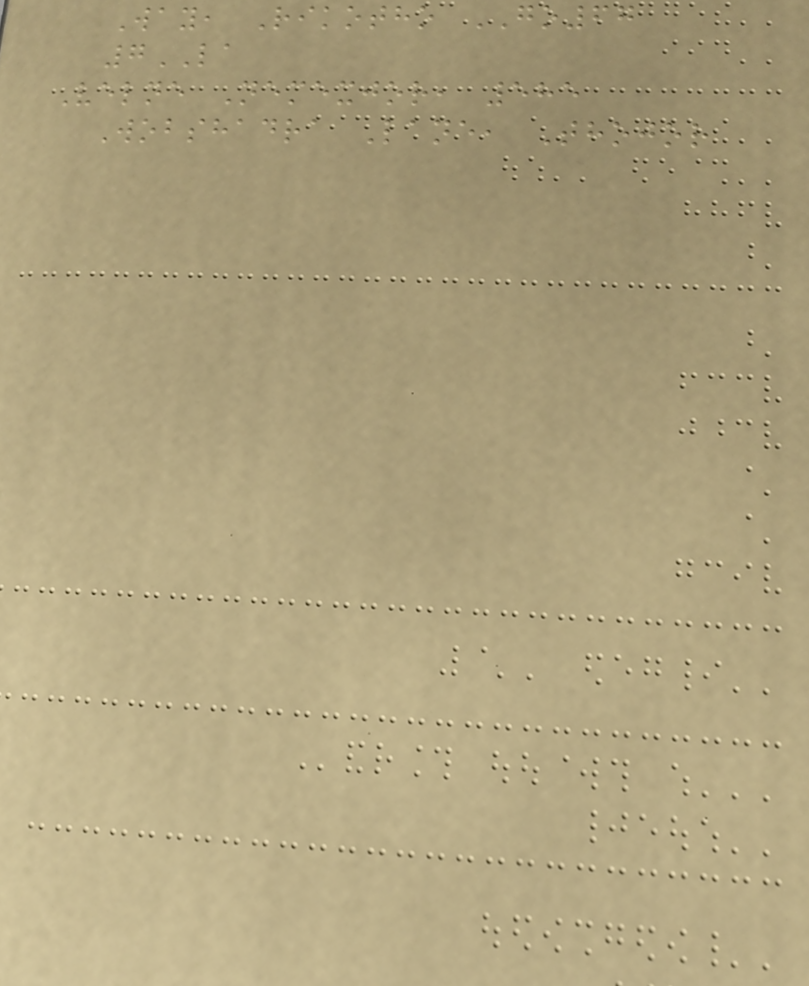Way, Rikotho GO67
7LA
Velne Nemexjor, 585
Wobshadra Lane, Thojor
